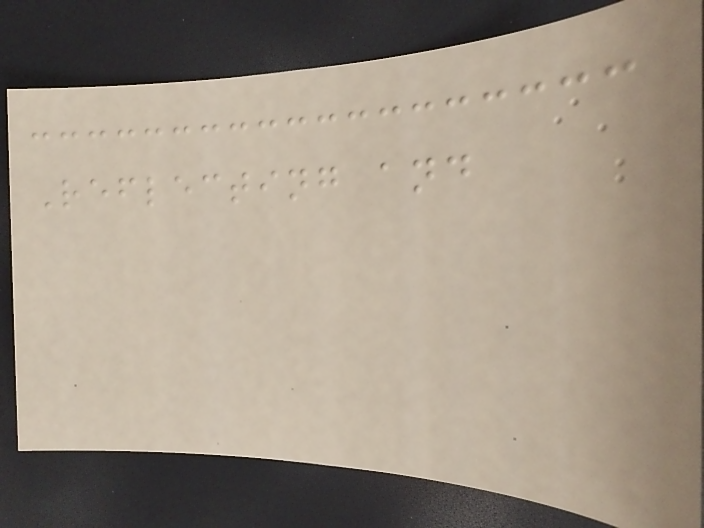Reflecting and
